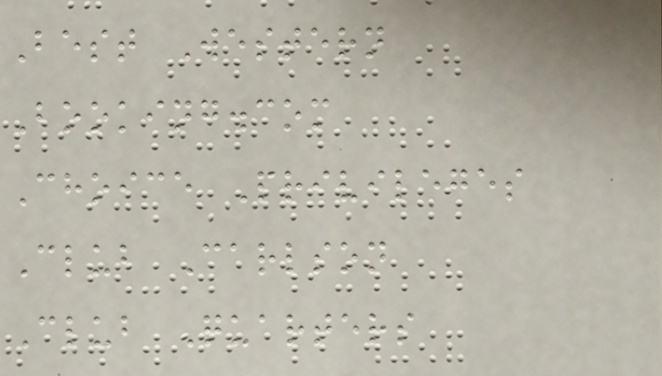Best Western
Booking.com
Choice Privileges
Club Carlson
Club Quarters
